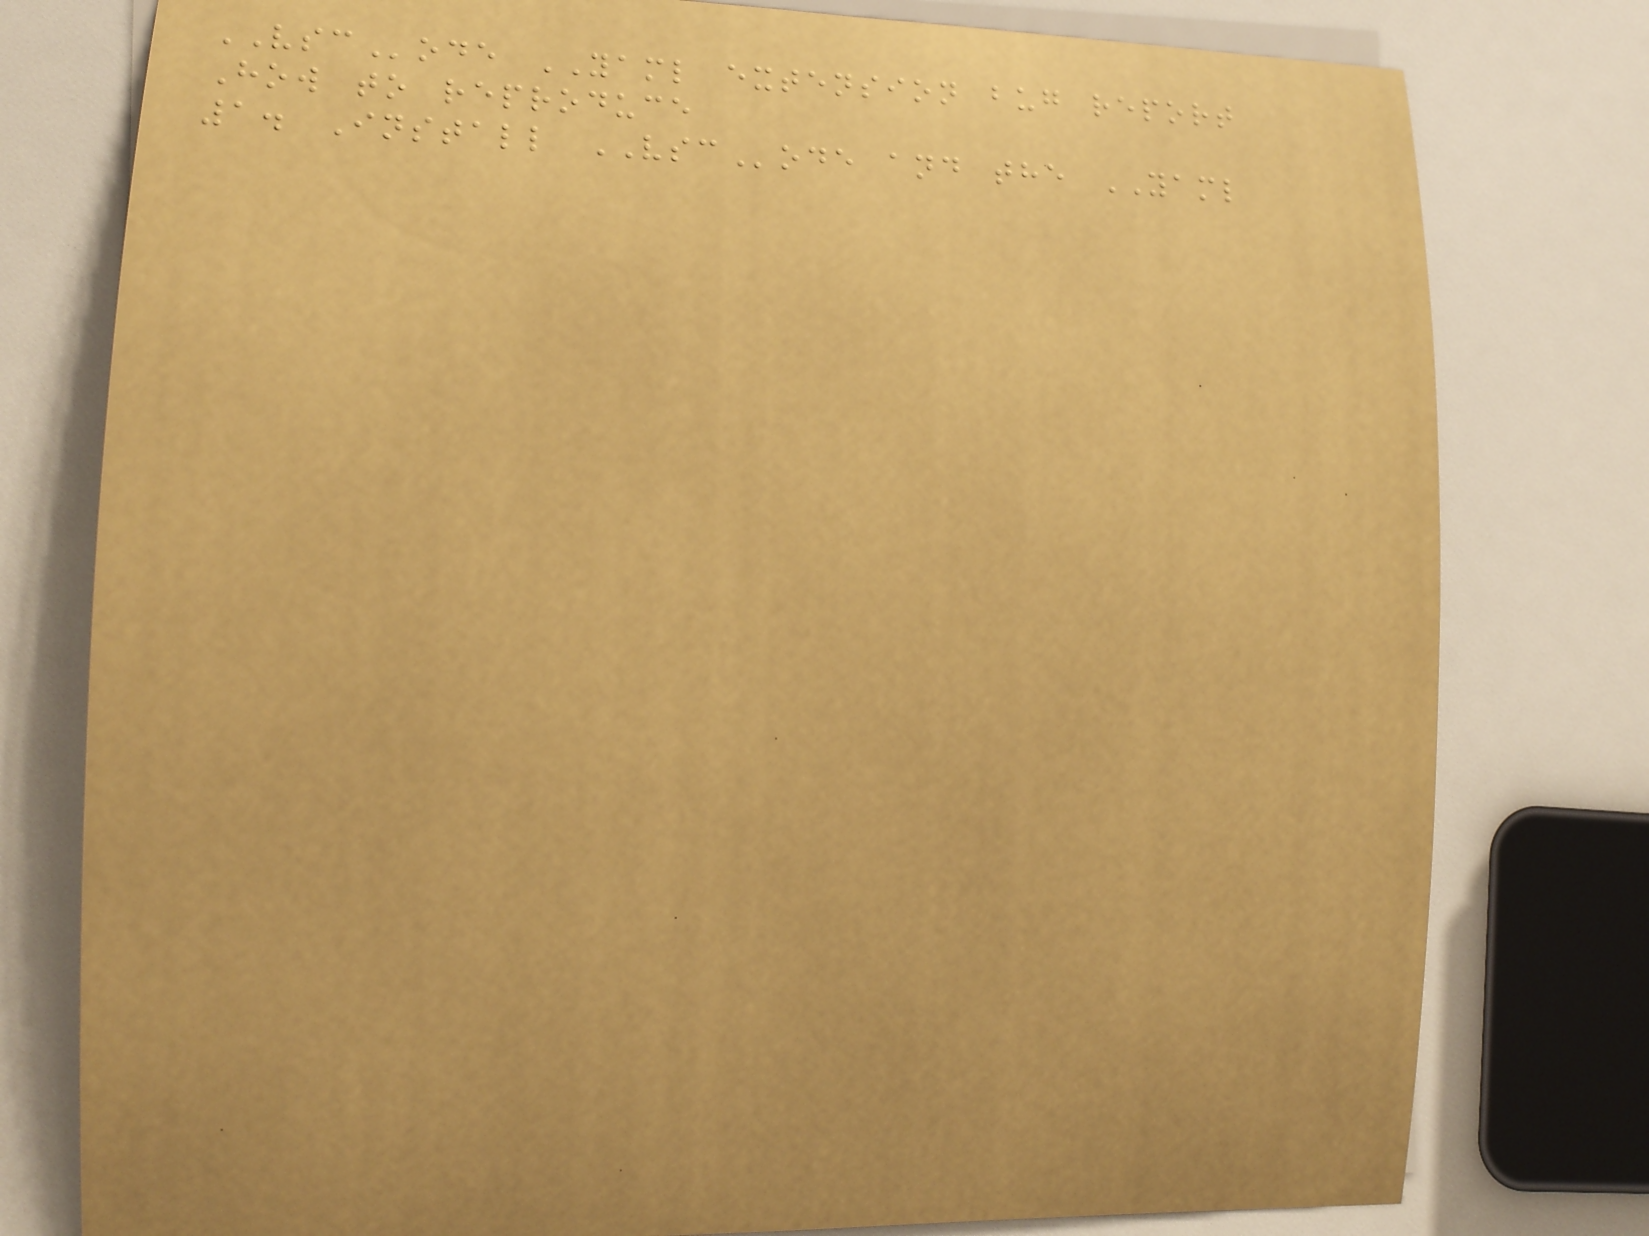VSCode YAML extension bug report
How to reproduce
1. Install VSCode and the YAML
